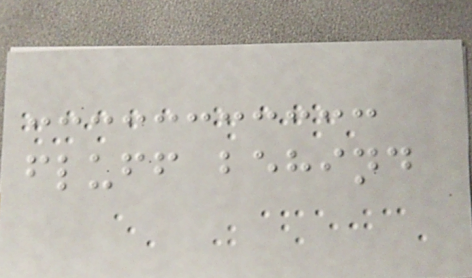fluff behind
